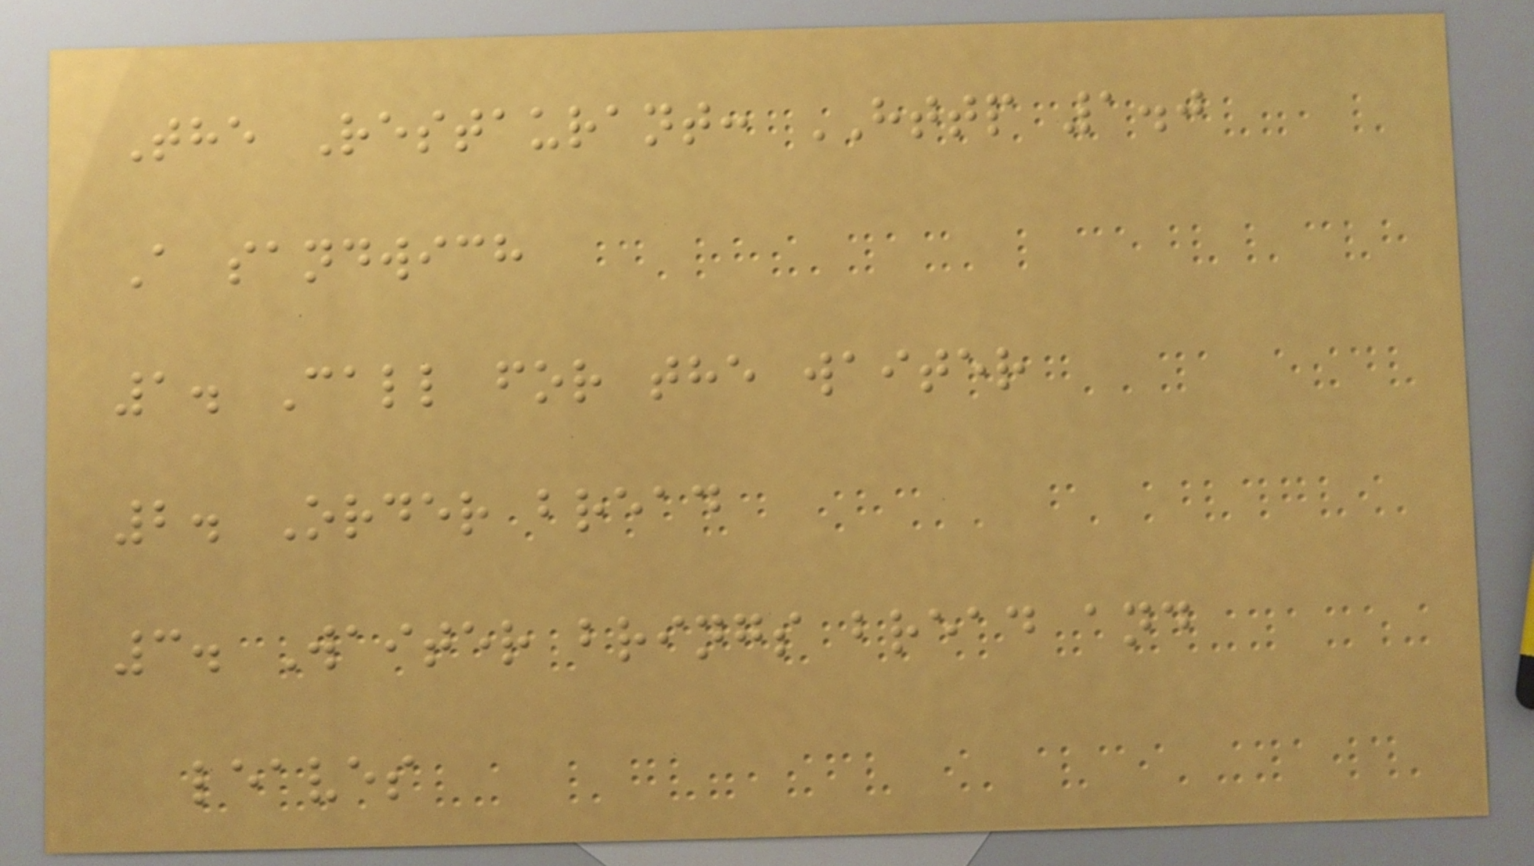The Restaurant: HTTP 1.0
A sandwich
1. Call for the waiter
2. Order bread
3. Waiter brings bread and
leaves
